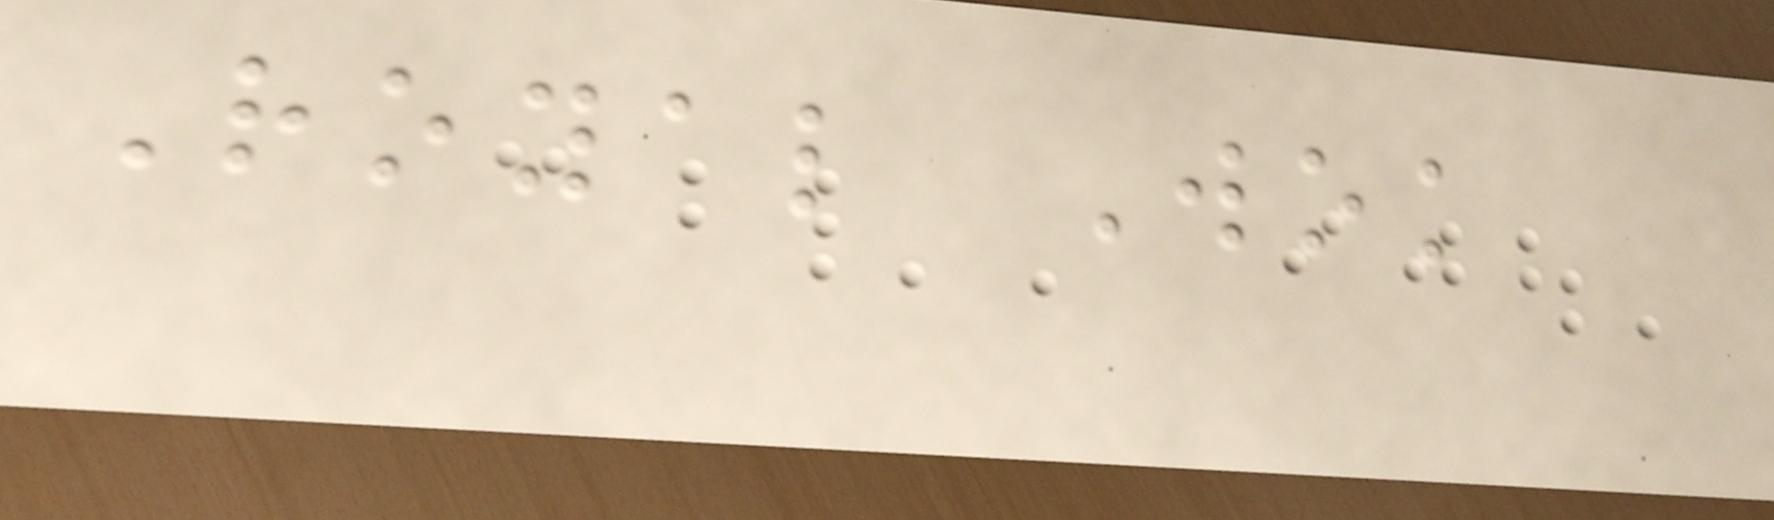Royal Wok
